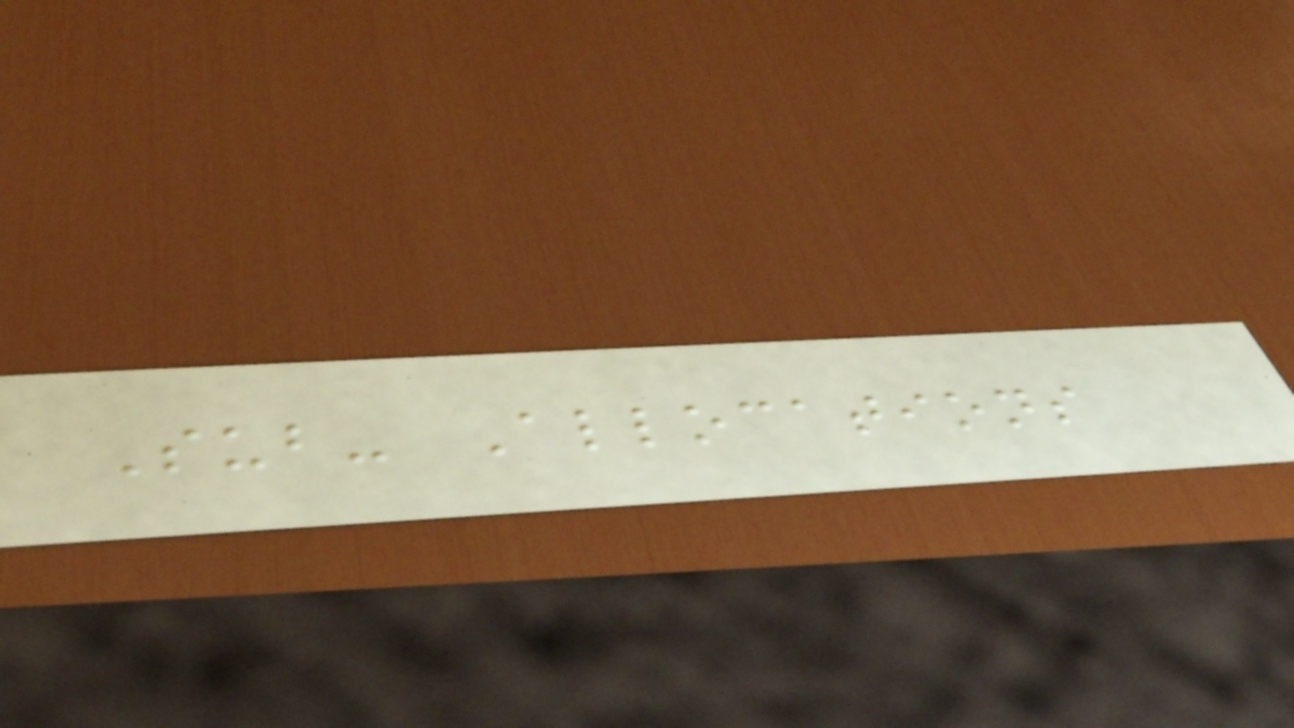Sub- Allocations
